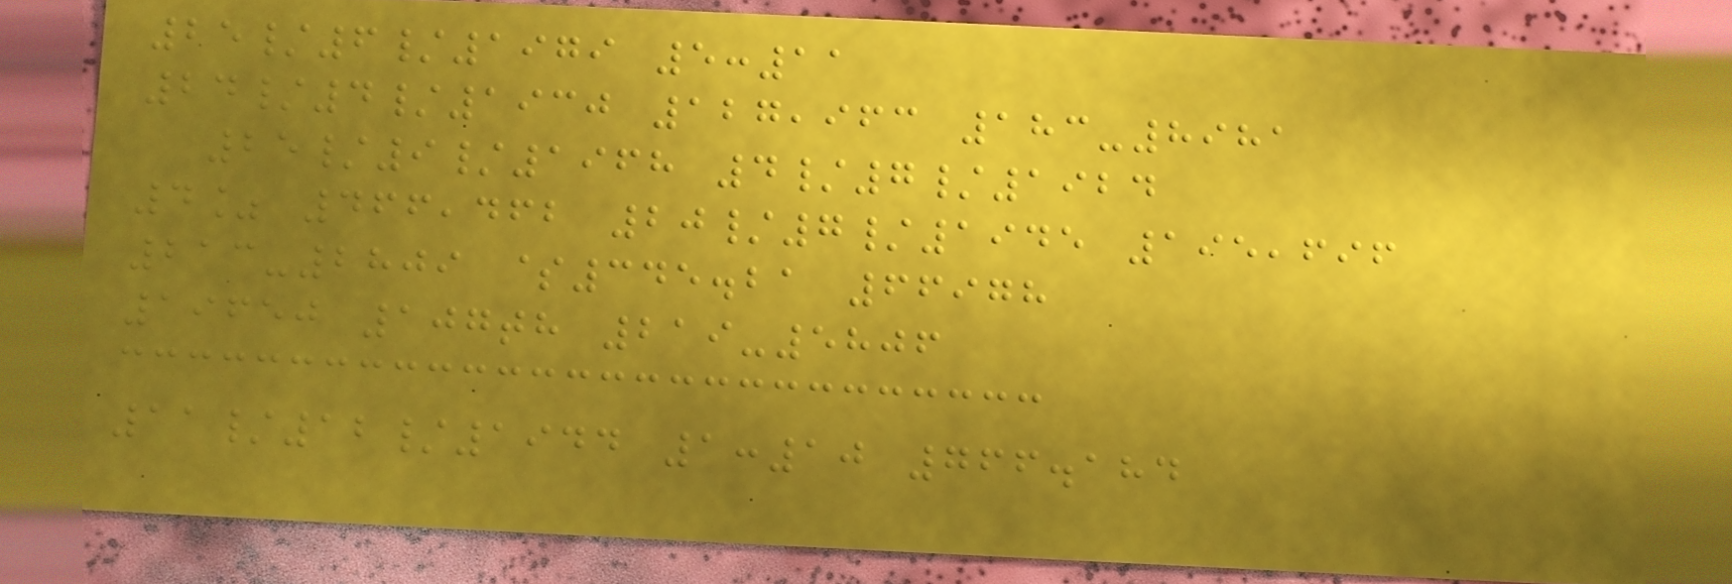25/6/1979 5:11
24/4/1930 127,963 183-8981
25/9/1968 4/7/1924
4% 466,462 20/7/1945 195,696
213-2809 $345.21 66978
19650 107th 219-5806
11/12/1944 1:10 766.184
